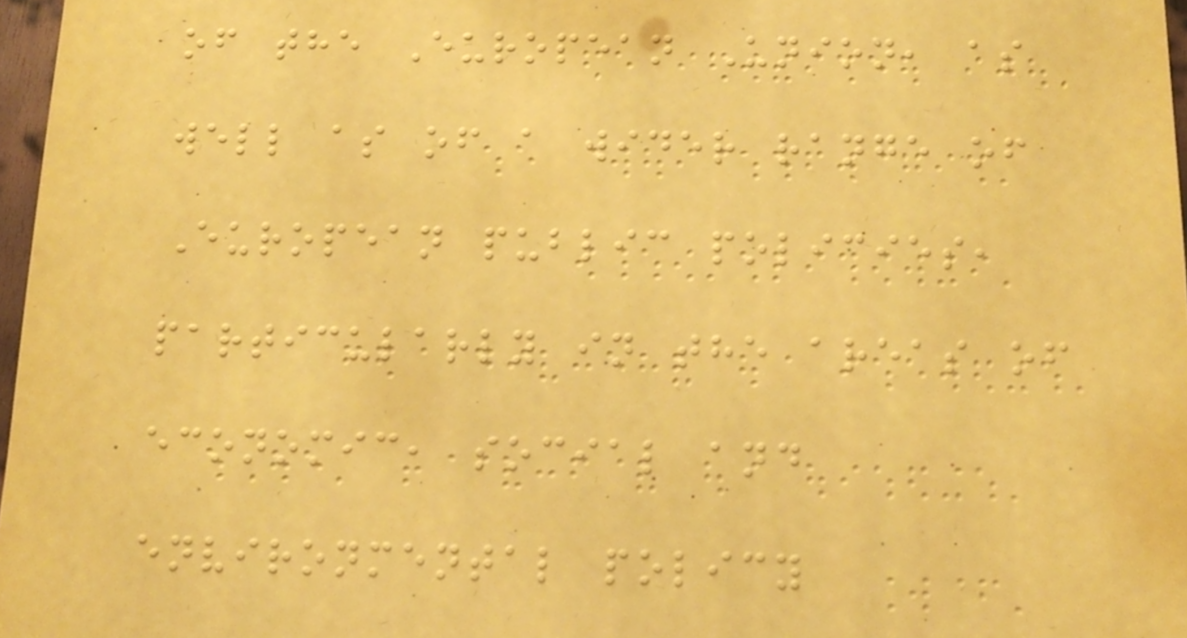of the European Union, as
well as of a wider range of
European public policies,
particularly in the areas of
economic, social and
environmental policy
